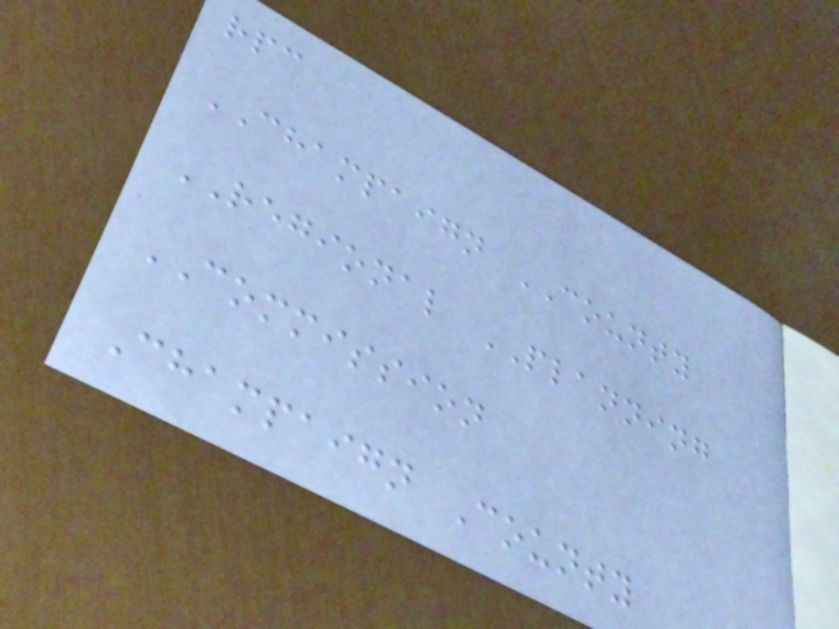rpc
CHAMPAIGN COUNTY
REGIONAL PLANNING
COMMISSION
Champaign County
